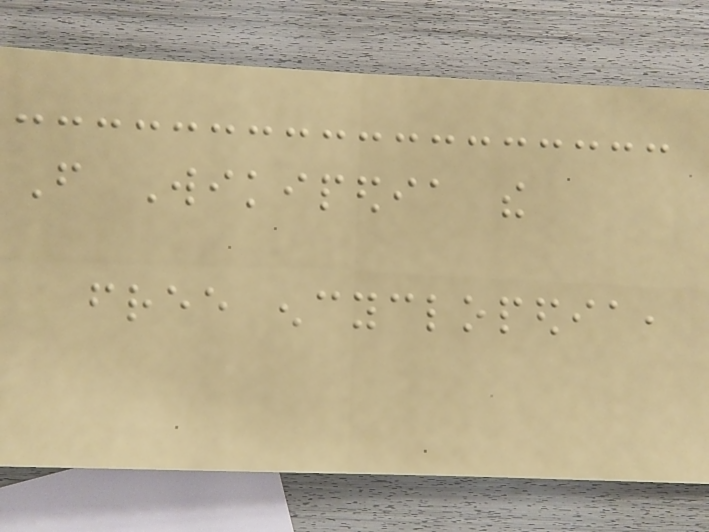From Wikipedia the
free encyclopedia,
